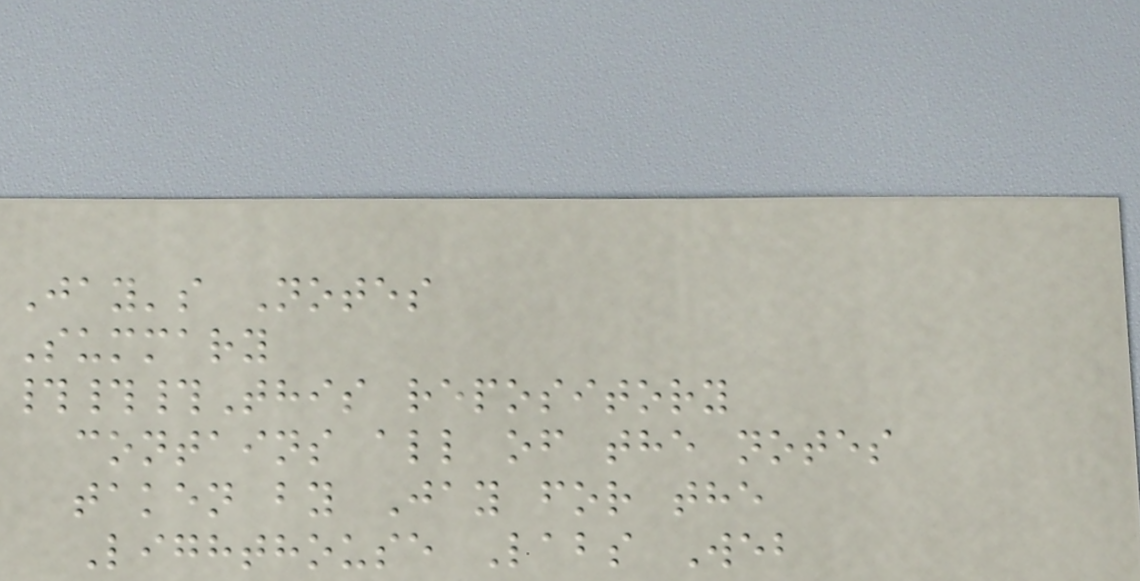Jay's Notes
Summary
###This repository
contains all of the notes
taken by Jay for the
Lighthouse Labs Web
